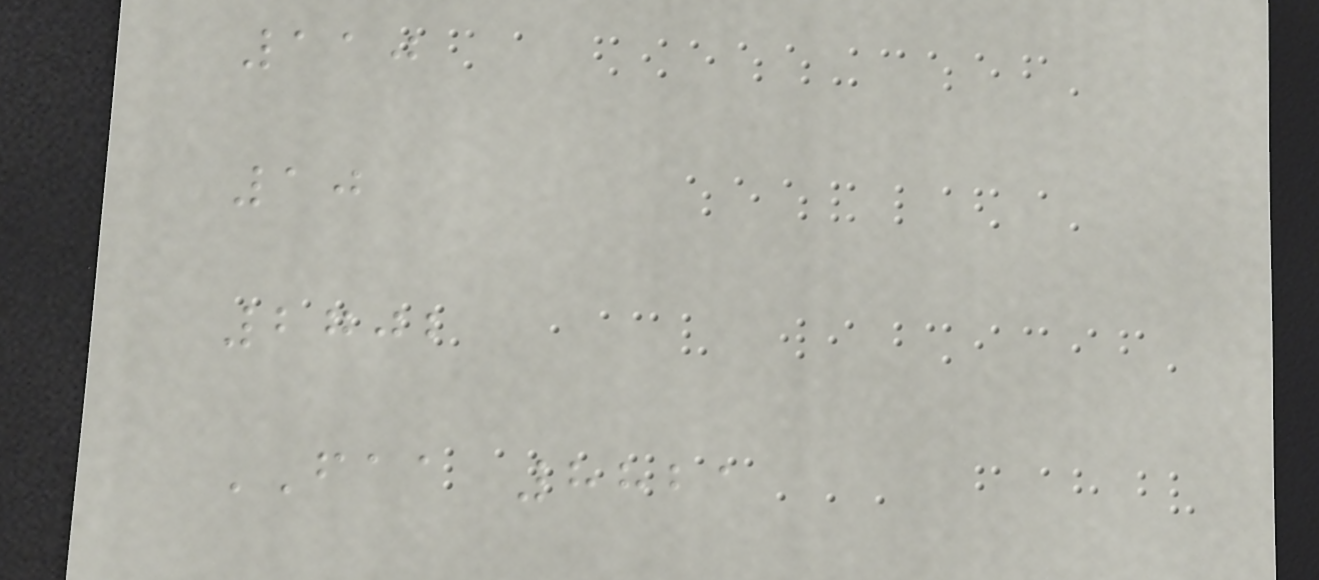110
10
2702
FAA 8821
